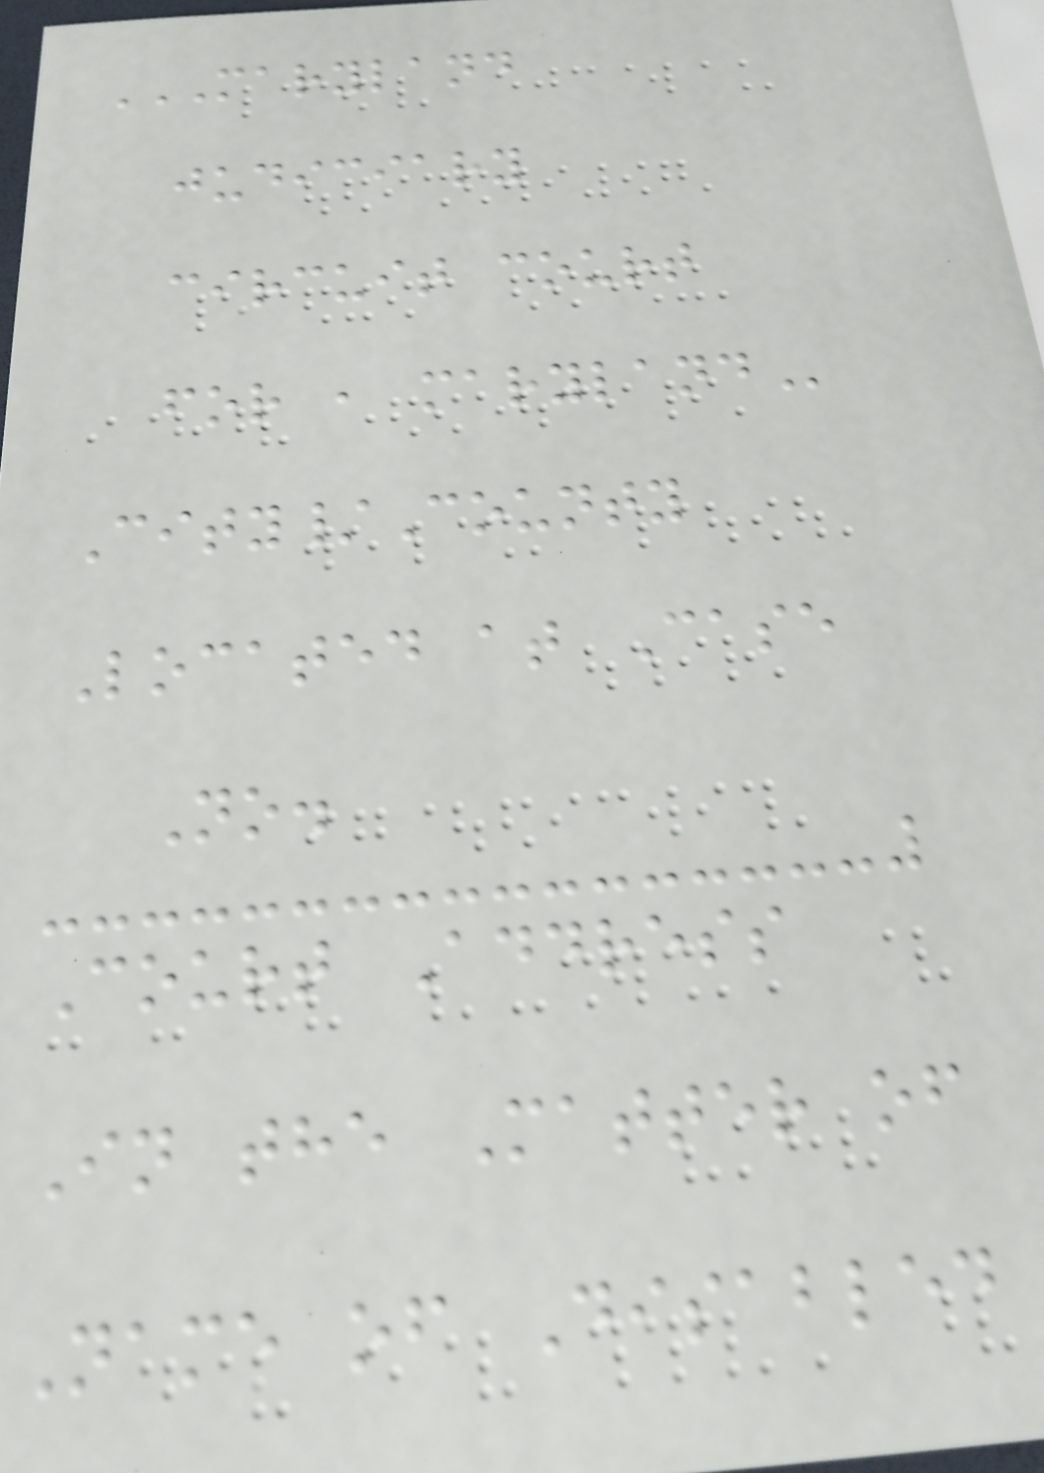MARYLAND
JUDICIARY
CIRCUIT COURT
FOR , MARYLAND
City/County
Located at Case
No.
Court Address
In the Matter of
Name of Disabled
